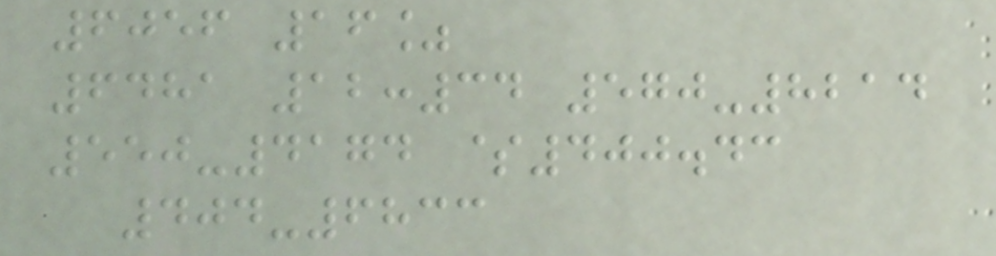6056 16%
6481 12:34 570-8214
550-4174 $400.43
404-6833
